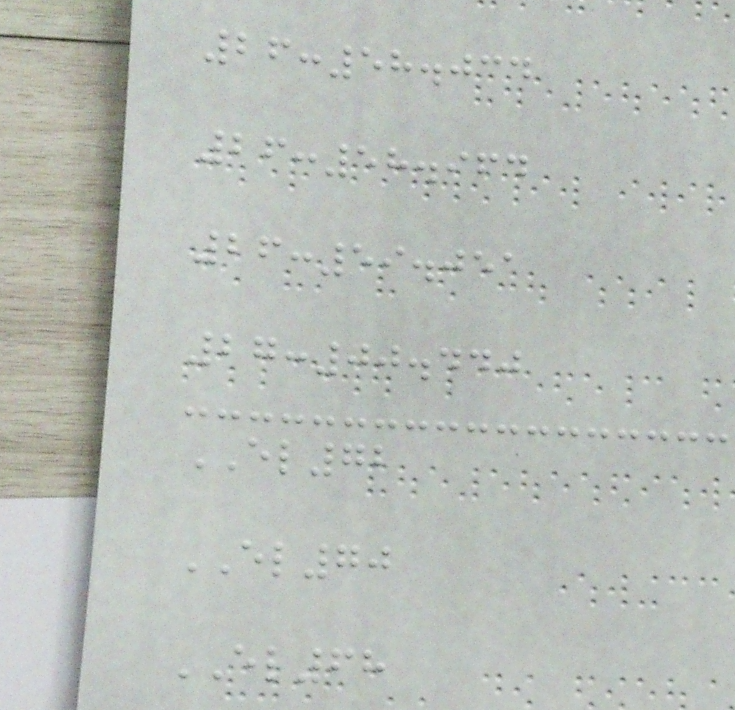26:58.034
26:58.964
26:59.051
27:00.440
EL72
EL70
EL68
